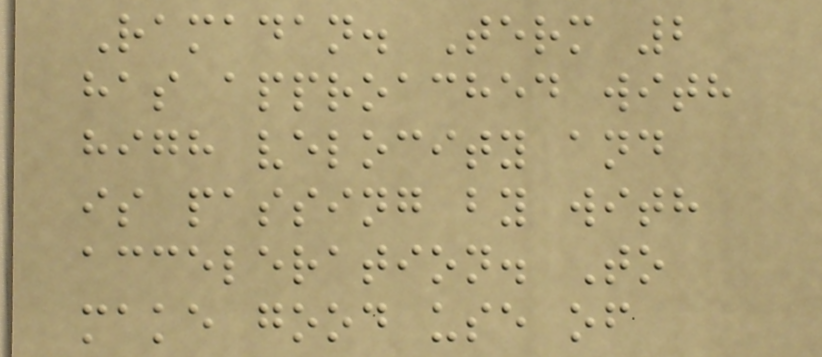Ramadan. Term 2
has approached with
high velocity and
is passing by with
acceleration. To
make good use of
